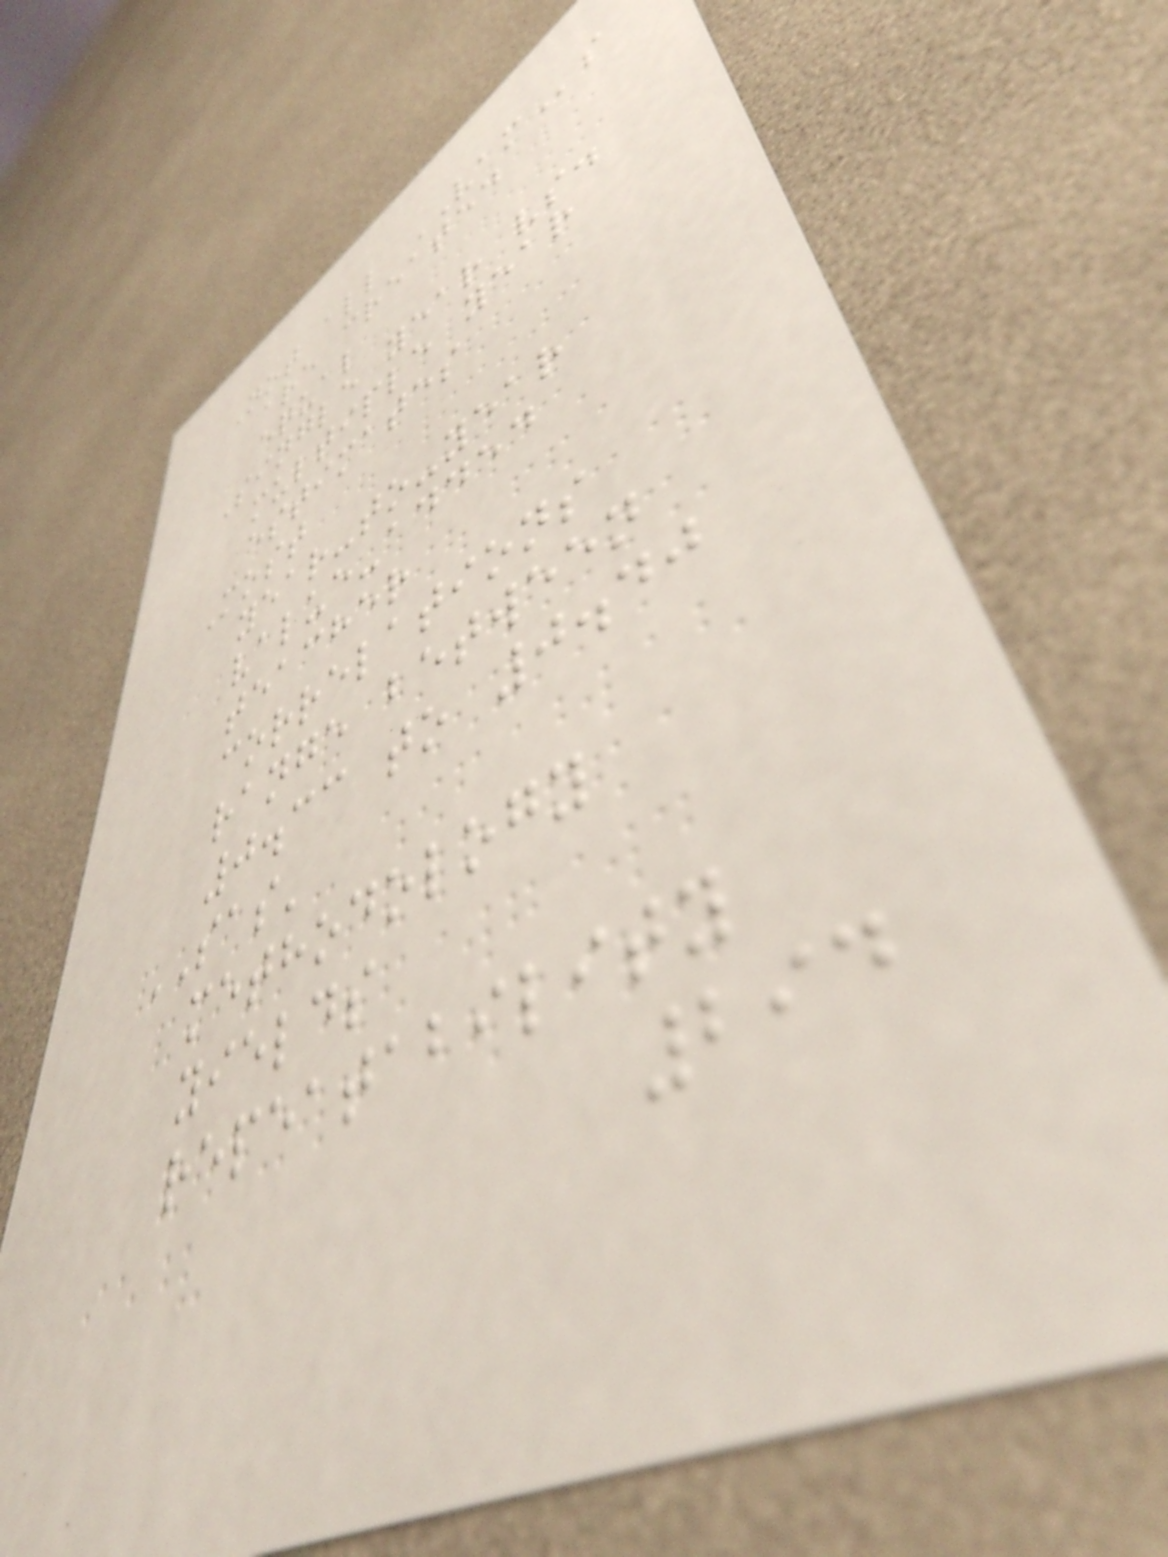Not all VAMs
are created
equal
Single year vs.
multiple year
estimates
Most
year-to-year
value-added
teacher
correlations
range between
0.33 to 0.40
SAS'
methodology
yields
repeatability
294
